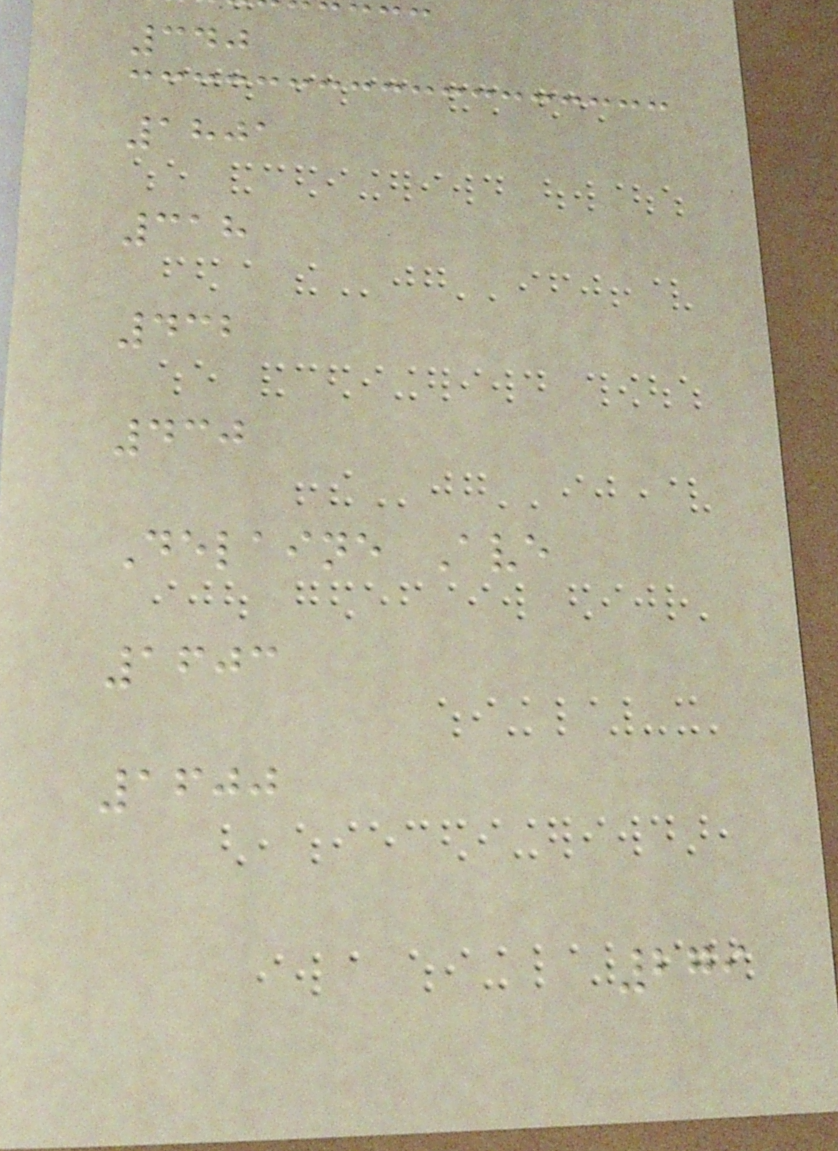340
1801
318
432
430
Delaine Ave
1603
1600
279
